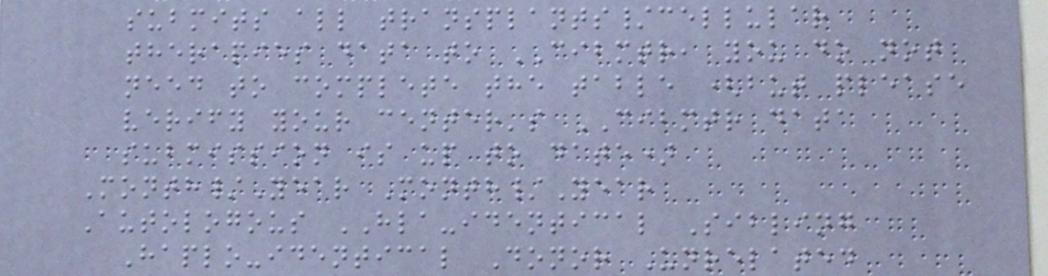submits all transplants/cellular
therapies data to CIBMTR, you do not
need to complete the table (but please
verify your center's CIBMTR data
submission is up to date)
Month/Year Month/Year
Autologous HLA-identical Sibling
Haplo-identical Donor Unrelated
